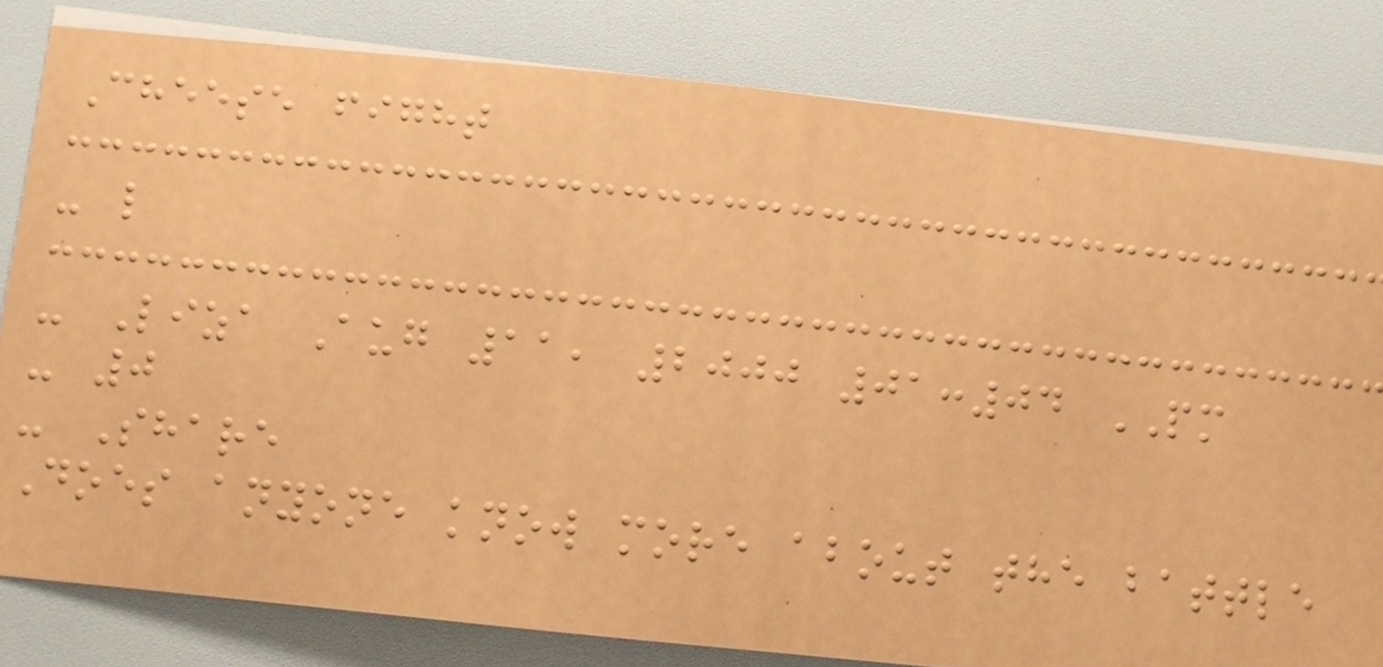Cheese fight
- l
- Liza Aug 11, 2000 01:04 PM
- 0
- Share
Does anyone know more about the battle
